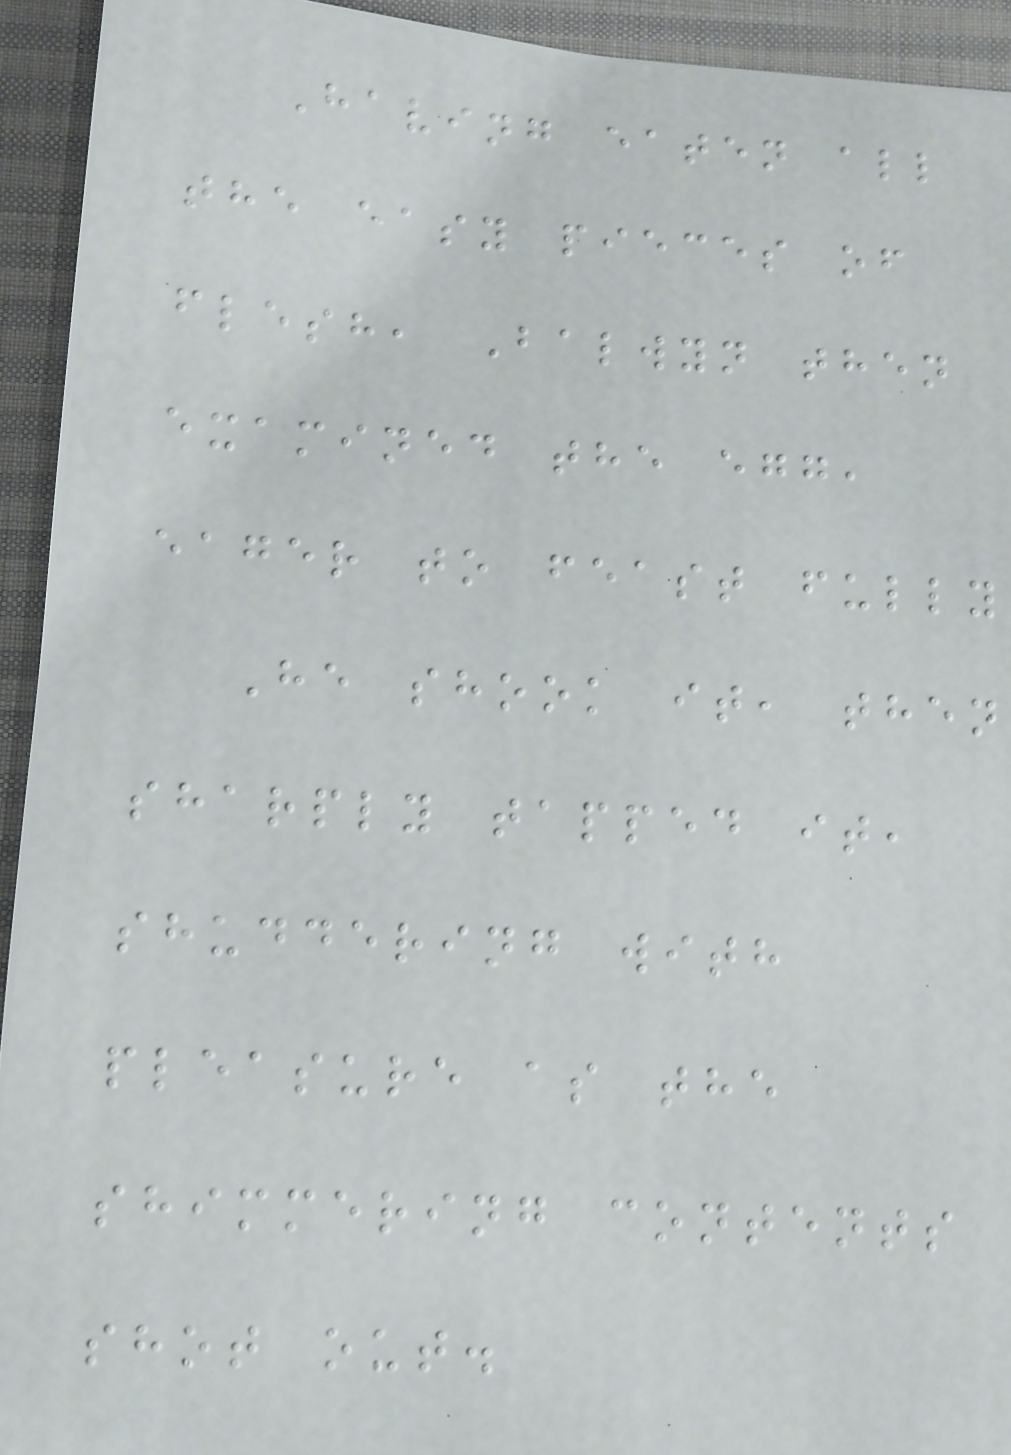Having eaten all
the easy pieces of
flesh, Balwyn then
examined the egg,
eager to feast fully
He shook it, then
sharply tapped it,
shuddering with
pleasure as the
shimmering contents
shot out.
